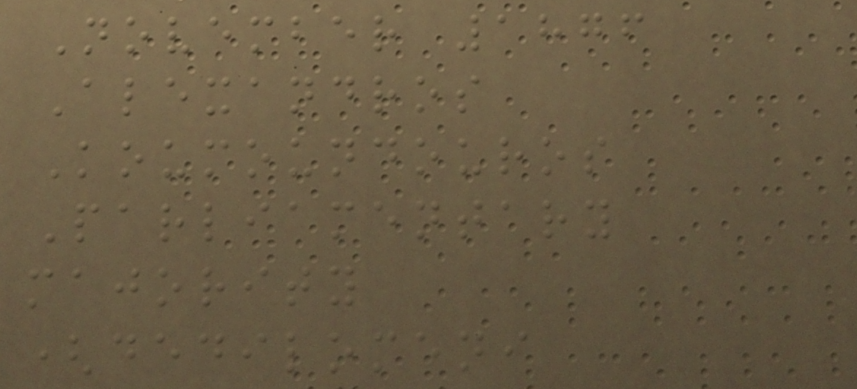November 1876
Alexandros
Koumoundouros
Parliamentary
majority
(dedilomeni
